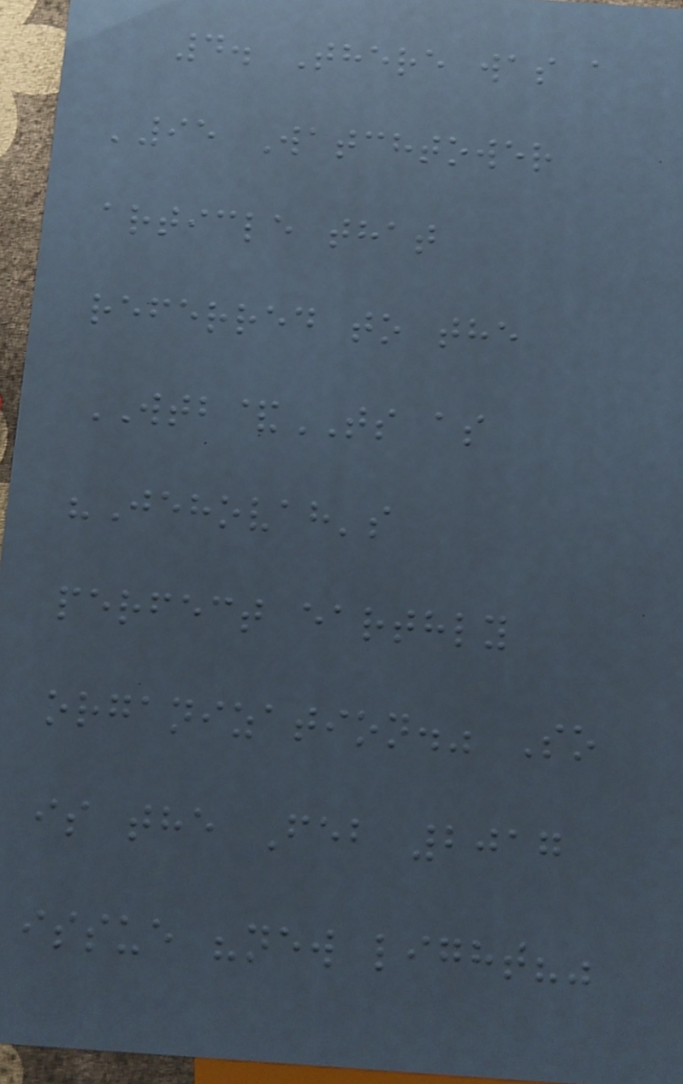4. There was a
'95 Watchtower
article that
referred to the
WTB&TS as
"Jehovah's
perfect earthly
organization." So
is the Feb 2017
issue "new light?"
